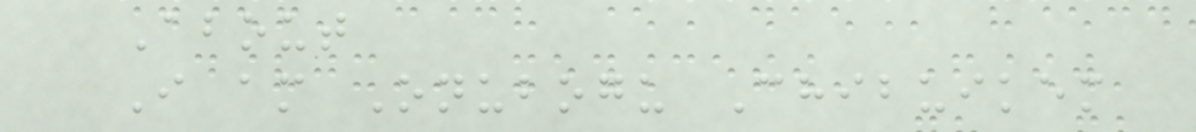About
I am Onubogu Chibuikem
